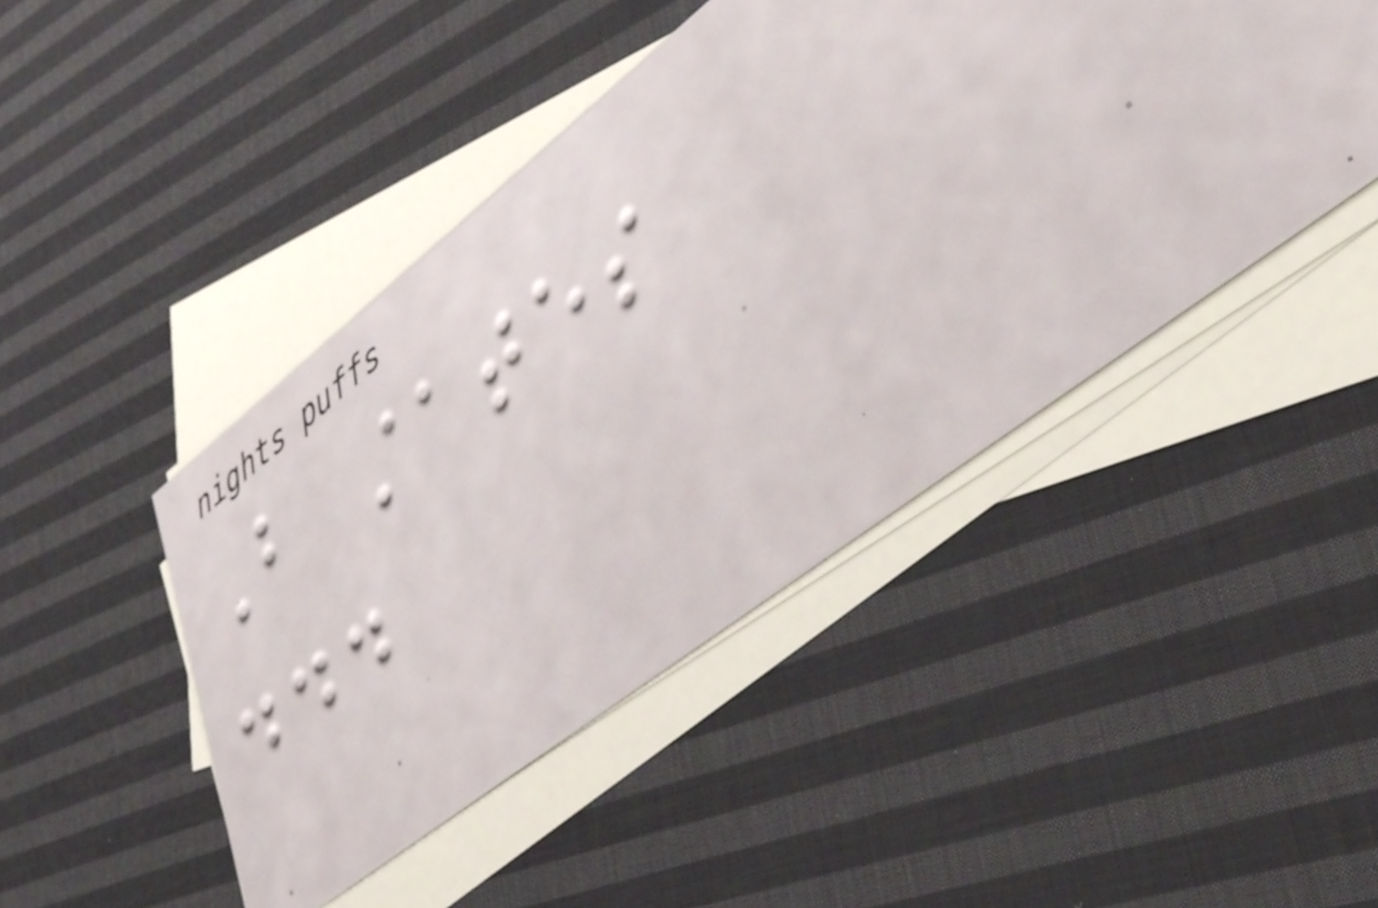But states
...
